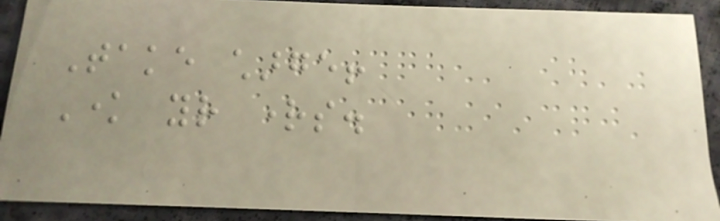Take charge!
Know your rights.
